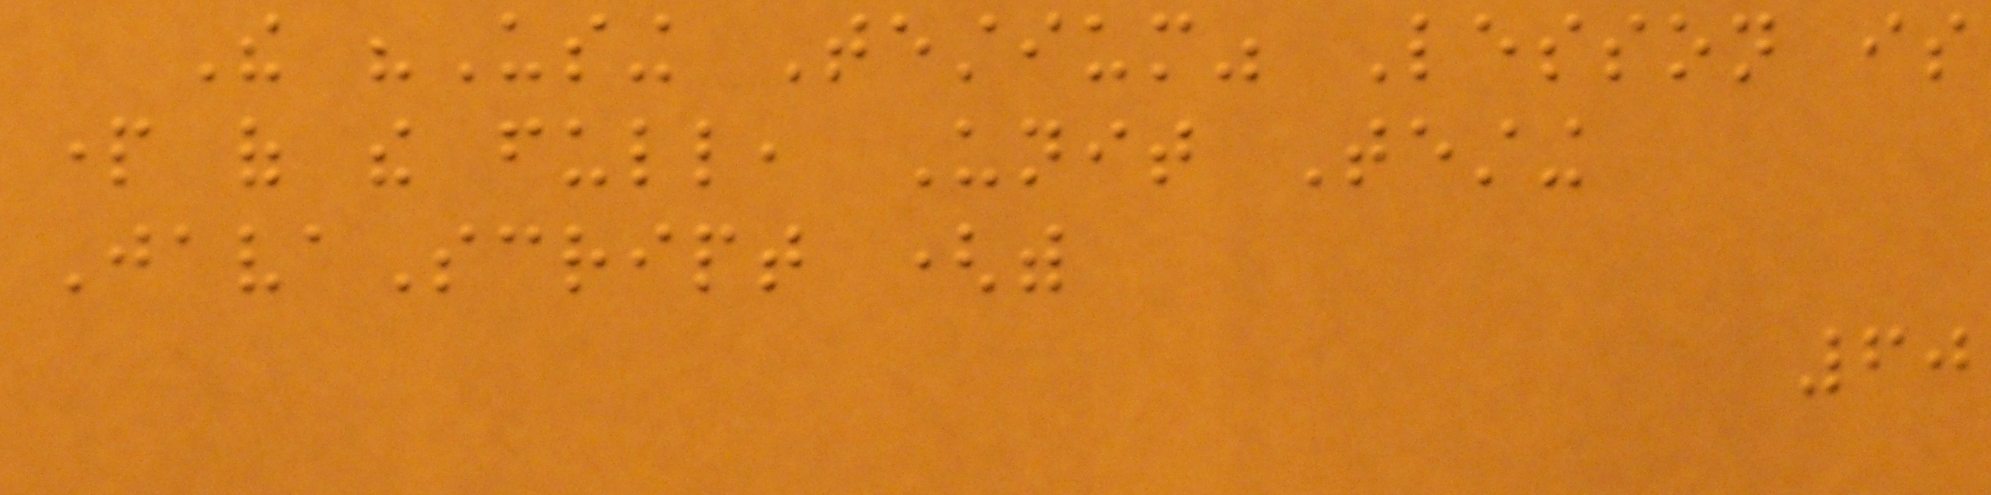The "Using Testium" Lesson is
part of the full, Unit Testing
JavaScript (with
60
